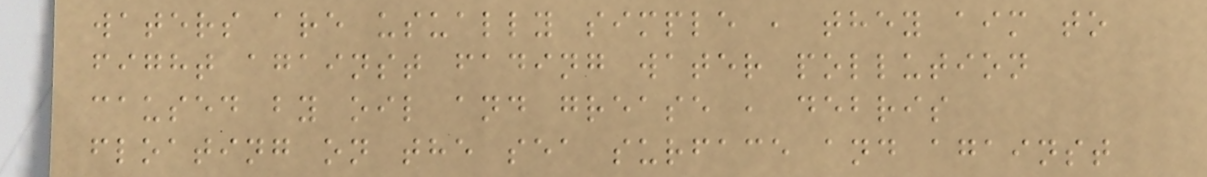waters are usually simple , they aim to
fight against fading water pollution
caused by oil and grease , debris
floating on the sea surface and against
